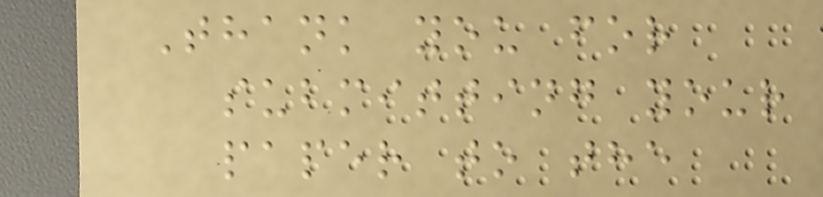Thank you for
submitting your
paper to the
